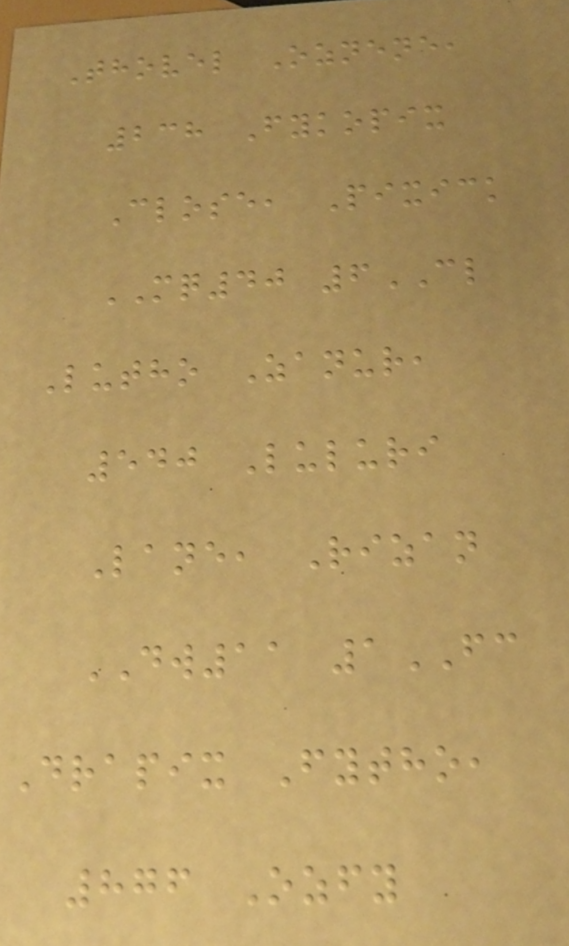Thovel Oznene,
238 Fykopix
Close, Pixick
MQ40 6CL
Lutho Zanur,
540 Luluri
Lane, Rizan
DW11 1FC
Drapix Fytho,
876 Ozfy
